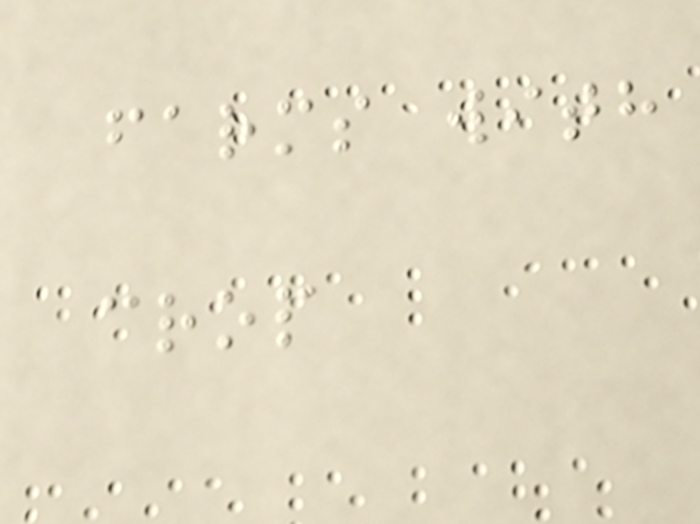farms with
crop
